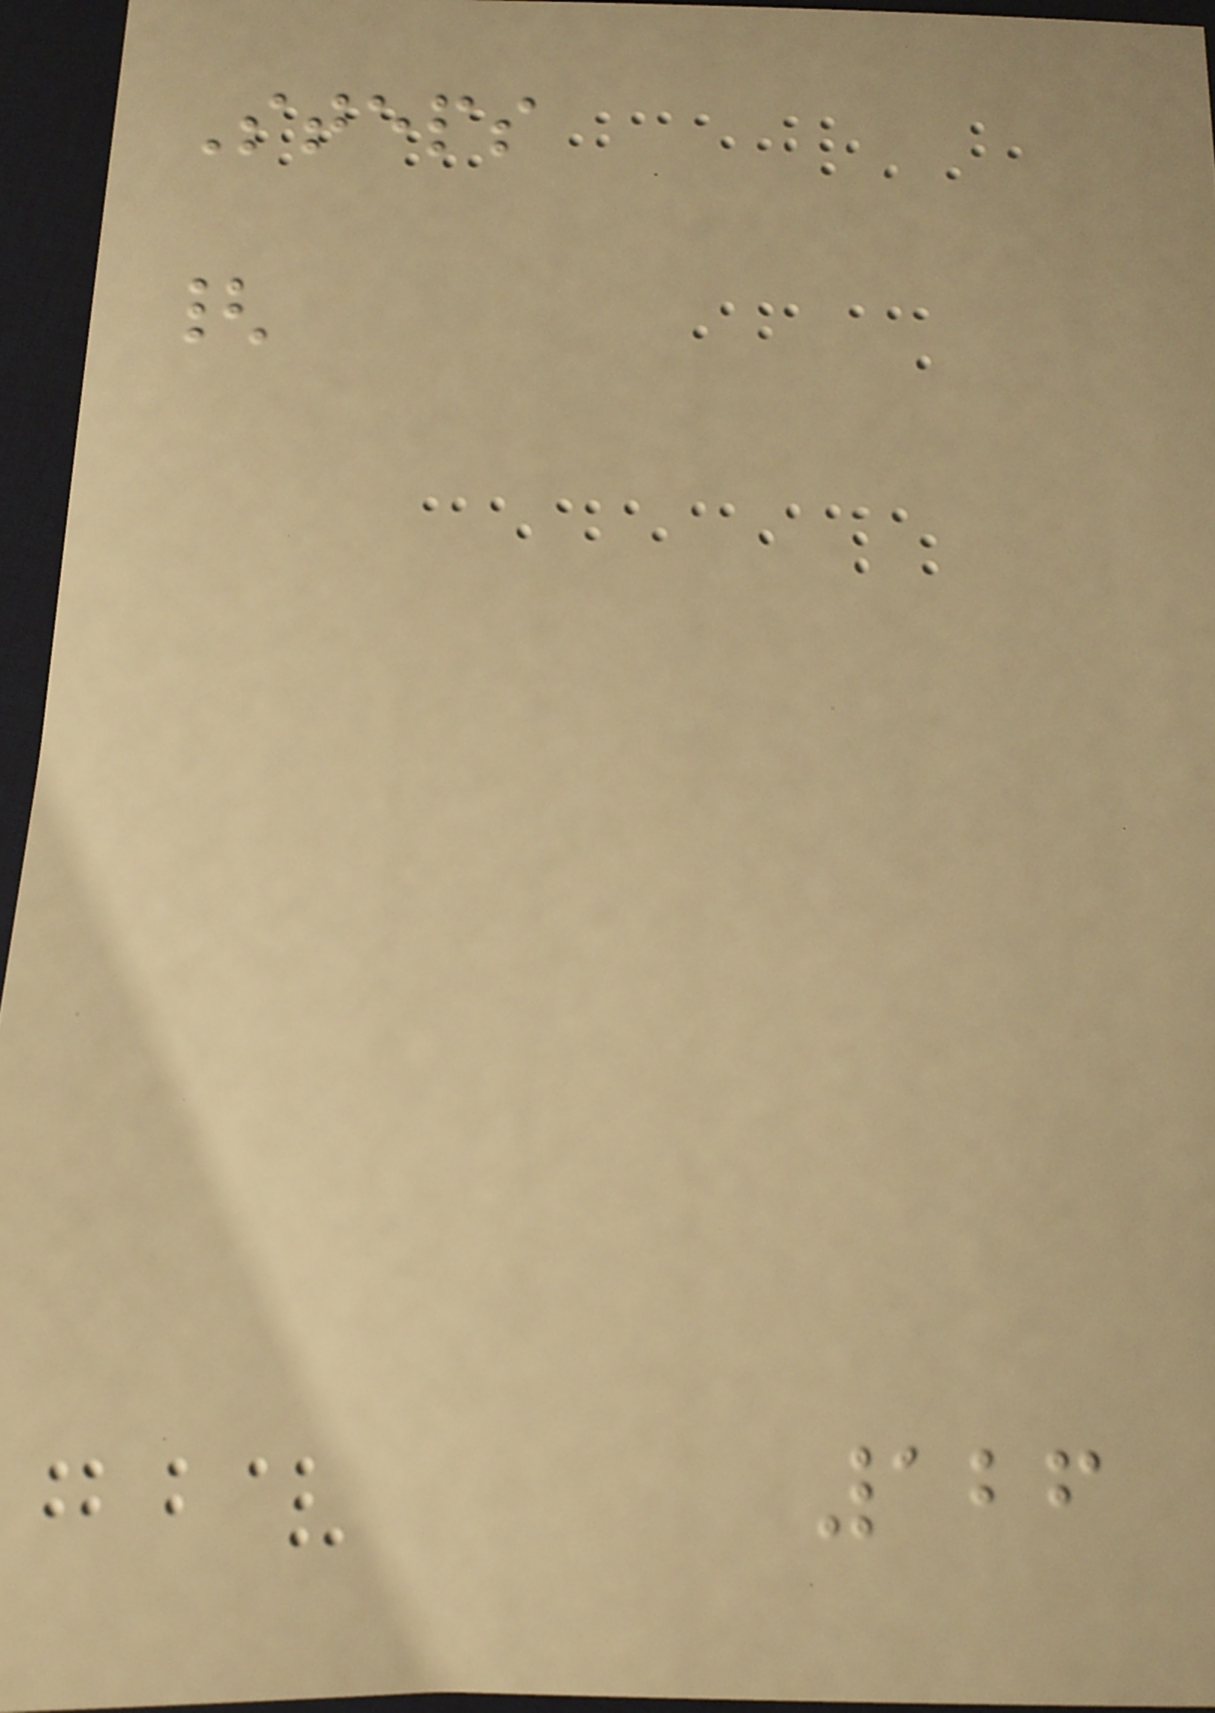Steps
{
126
